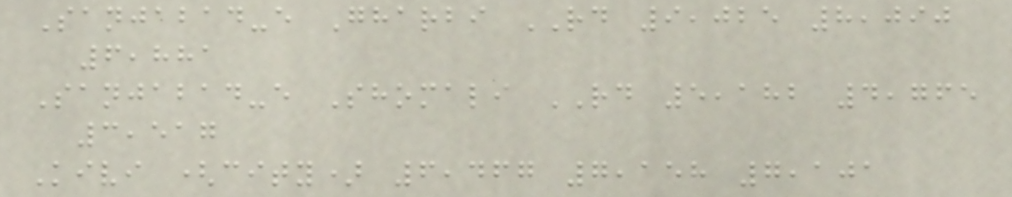Sanjabad-e Gharbi RD 9,025 8,090
6,881
Sanjabad-e Shomali RD 5,182 4,765
3,517
Kivi (city) 6,467 7,158 7,101
